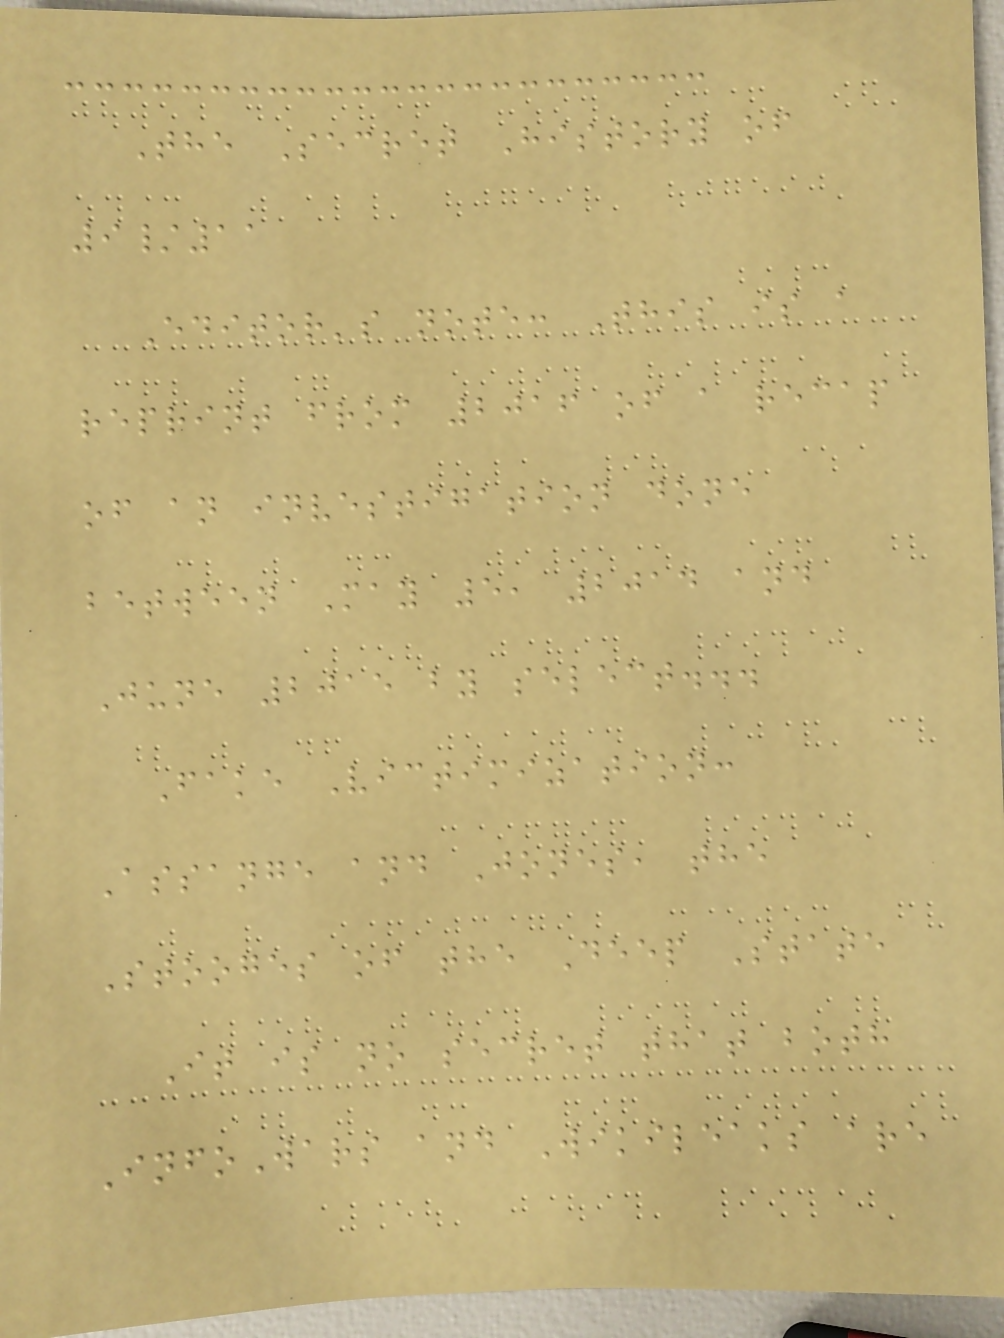The Secret History of
9/11
Editor's note: This is a
reprint from 2016 of a recap
of an investigation done
between May 5, 2014 and
June 2015 by select...
Fake Victimization:
Assange and Jones, the
Stooges of the Deep State
It is no secret that both
InfoWars and Wikileaks are
